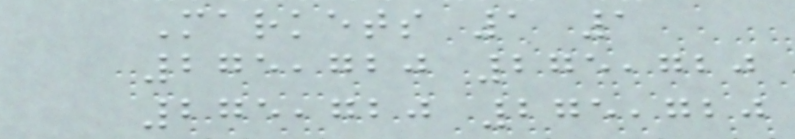Markets 1 1
275,720 275,720
275,720 275,720
